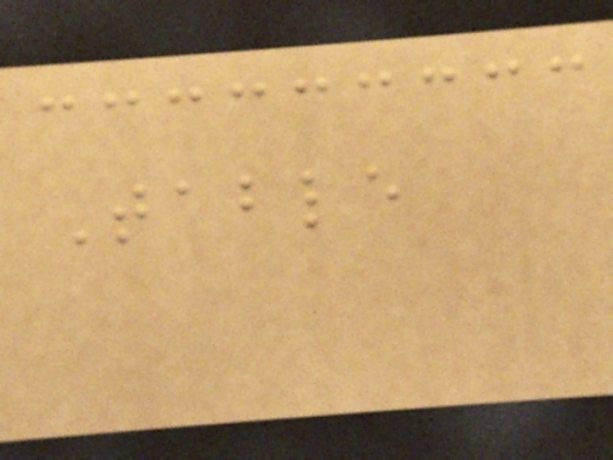Table
